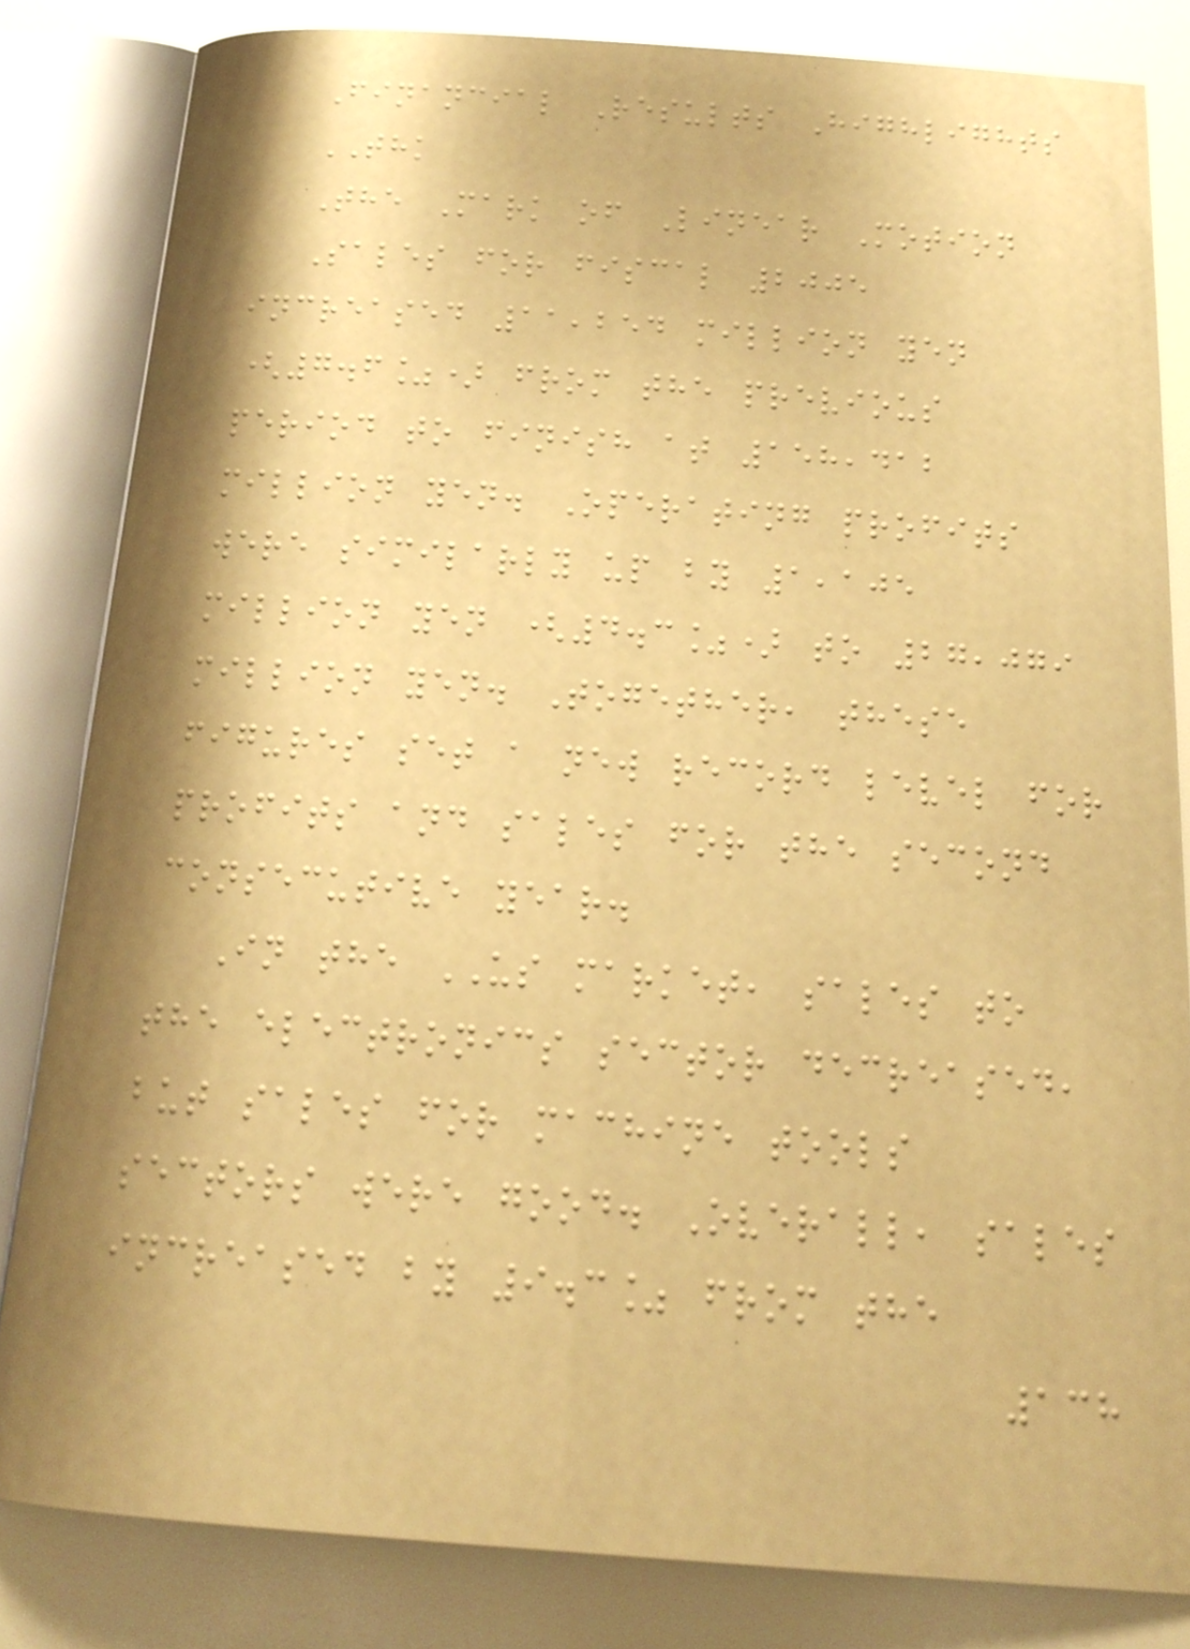Financial Results Highlights
THK
The Mark of Linear Motion
Sales for fiscal 2005
increased 11,254 million yen
(7.6%) from the previous
period to finish at 158,412
million yen. Operating profits
were similarly up by 1,105
million yen (4.3%) to 27,079
million yen. Together, these
figures set a new record level for
profits and sales for the second
consecutive year.
In the US market, sales to
the electronics sector decreased,
but sales for machine tools
sectors were good. Overall, sales
increased by 9.3% from the
138
